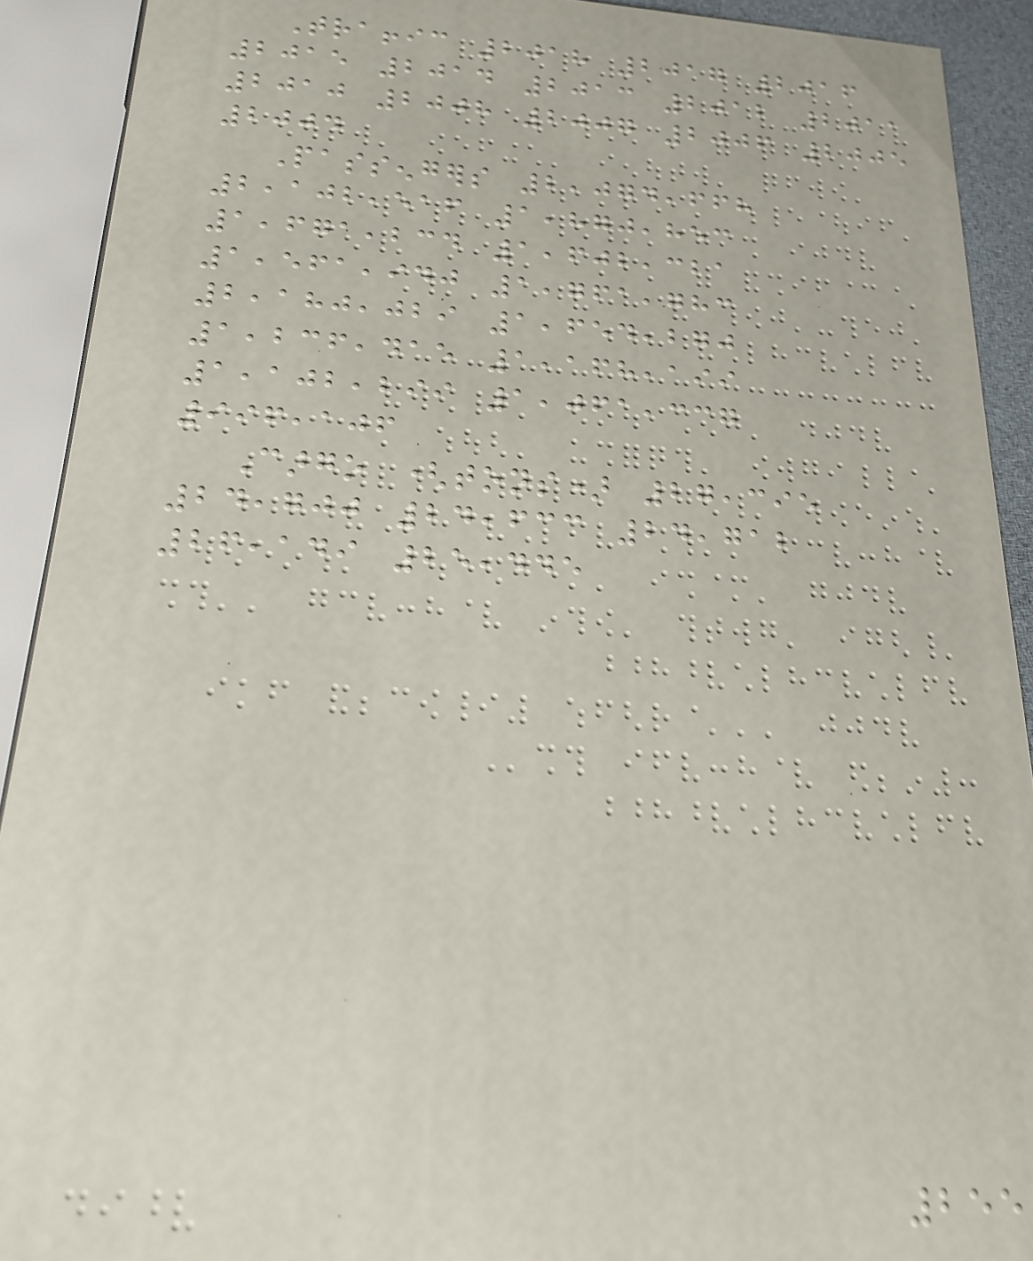Traffic 2018 2017 2016
2015 2014 2013 2012 2011
2010 2008 2007 2006 2005
2004
Passengers 2,074,668
2,102,516 1,870,853
1,671,234 1,602,321
1,561,940 1,761,783
2,180,029 1,654,270
1,236,415 1,168,199
1,102,299 1,061,337
996,106
Cargo (tons) 27,395
24,700 24,633 24,712
26,149 25,445
255
